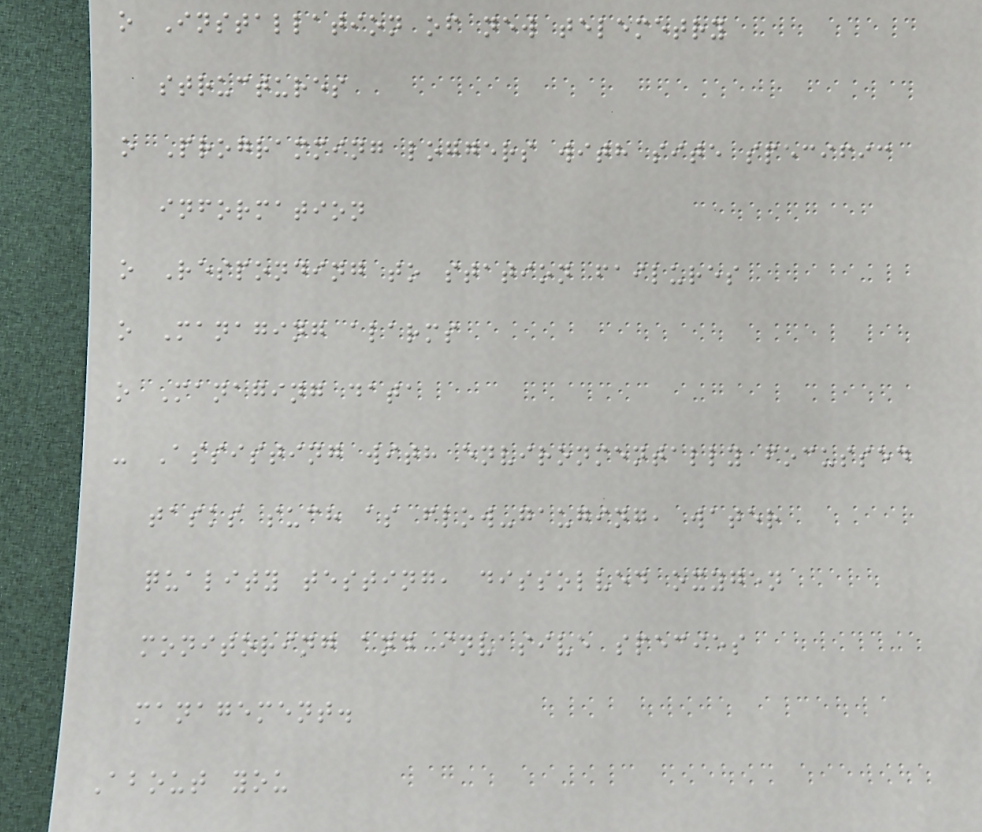o Installation of new telemetry
structures
o Programming loggers with site specific
information
o Responding to station failures
o Managing alarms
o Managing data
- Assisting with environmentally focussed
tasks such as flow-gauging, water
quality testing, dissolved oxygen
monitoring and invasive species
management.
About you
